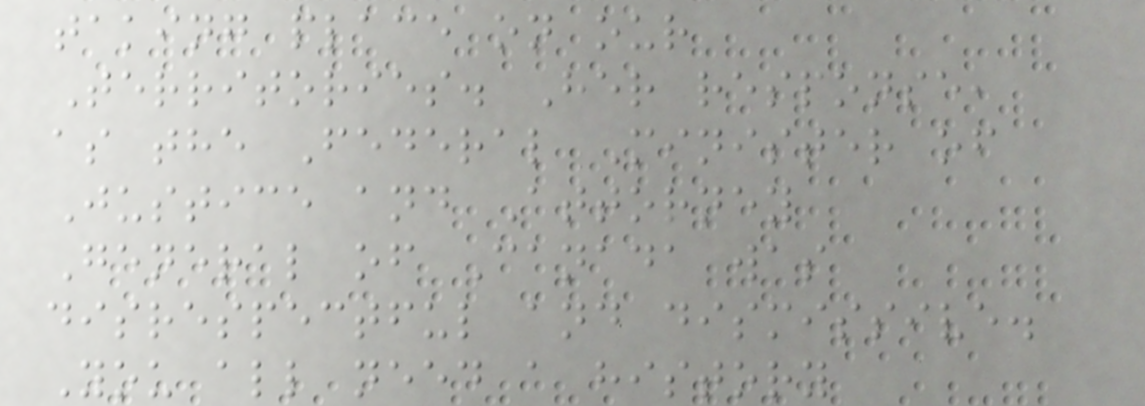taking place on our
Territories. Her response,
as the Federal Minister of
Justice and Attorney
General of Canada was
disrespectful and dismissive.
You all need a history
